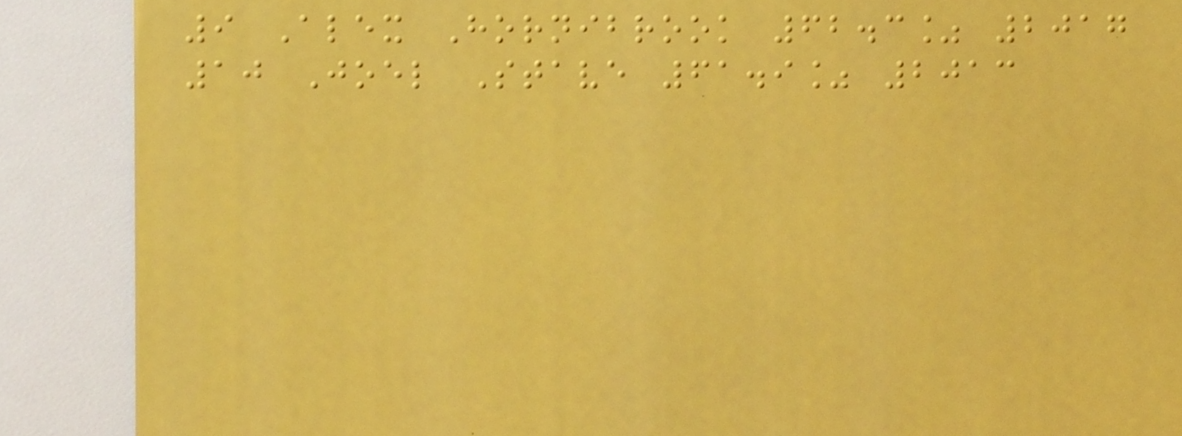9 Alex Hornibrook 62.3% 2017
10 Joel Stave 61.9% 2013
